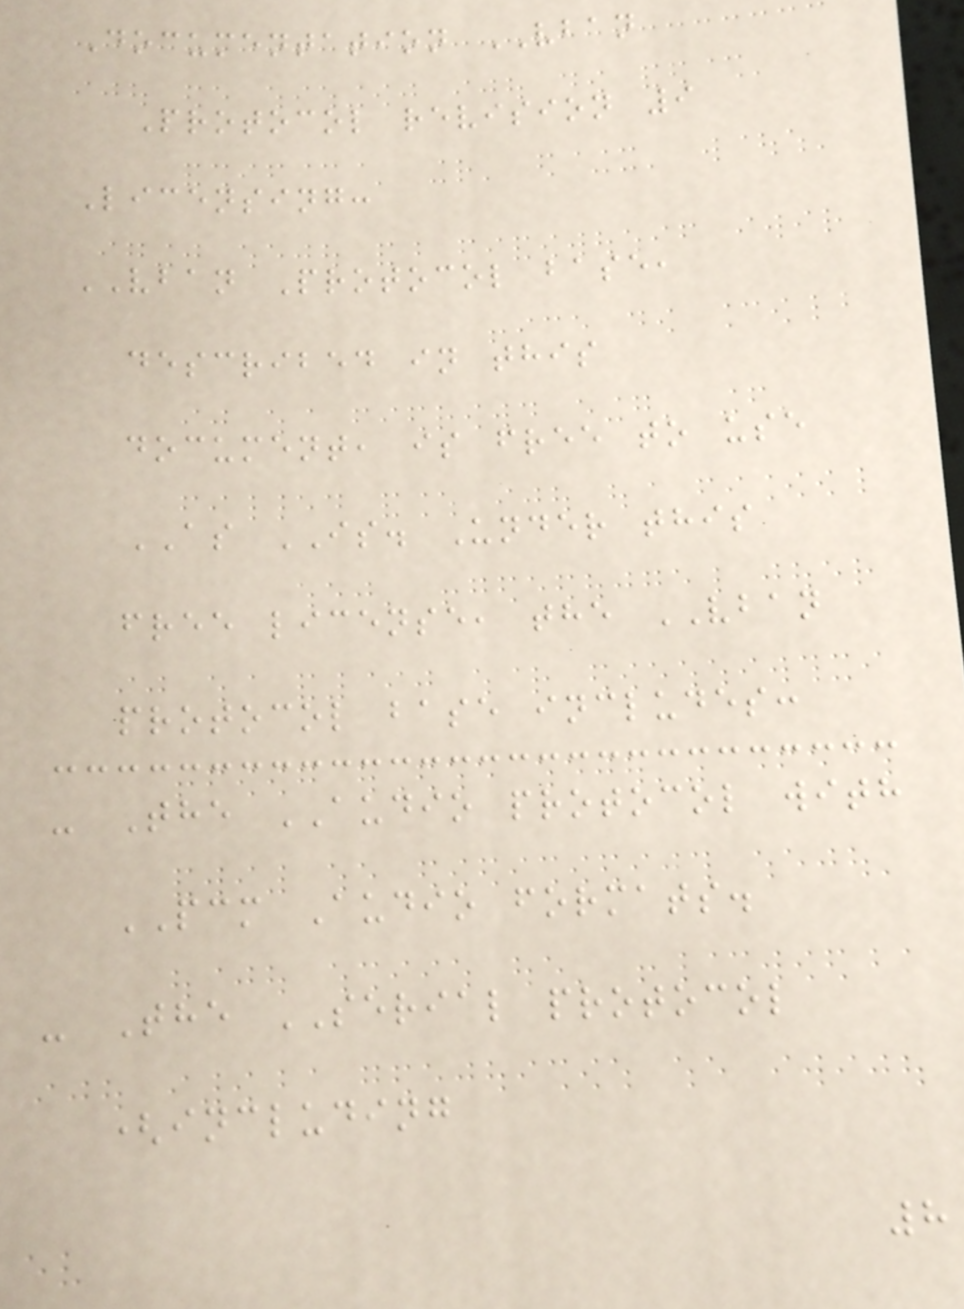Documentation VBAN
Protocol revision 9
Licensing:
VBAN Protocol base,
described in this
document, is free to use
AS IS. Under this
free license, the VBAN
protocol base includes:
- The AUDIO protocol with
PCM Audio formats.
- The SERIAL protocol
(including
8
